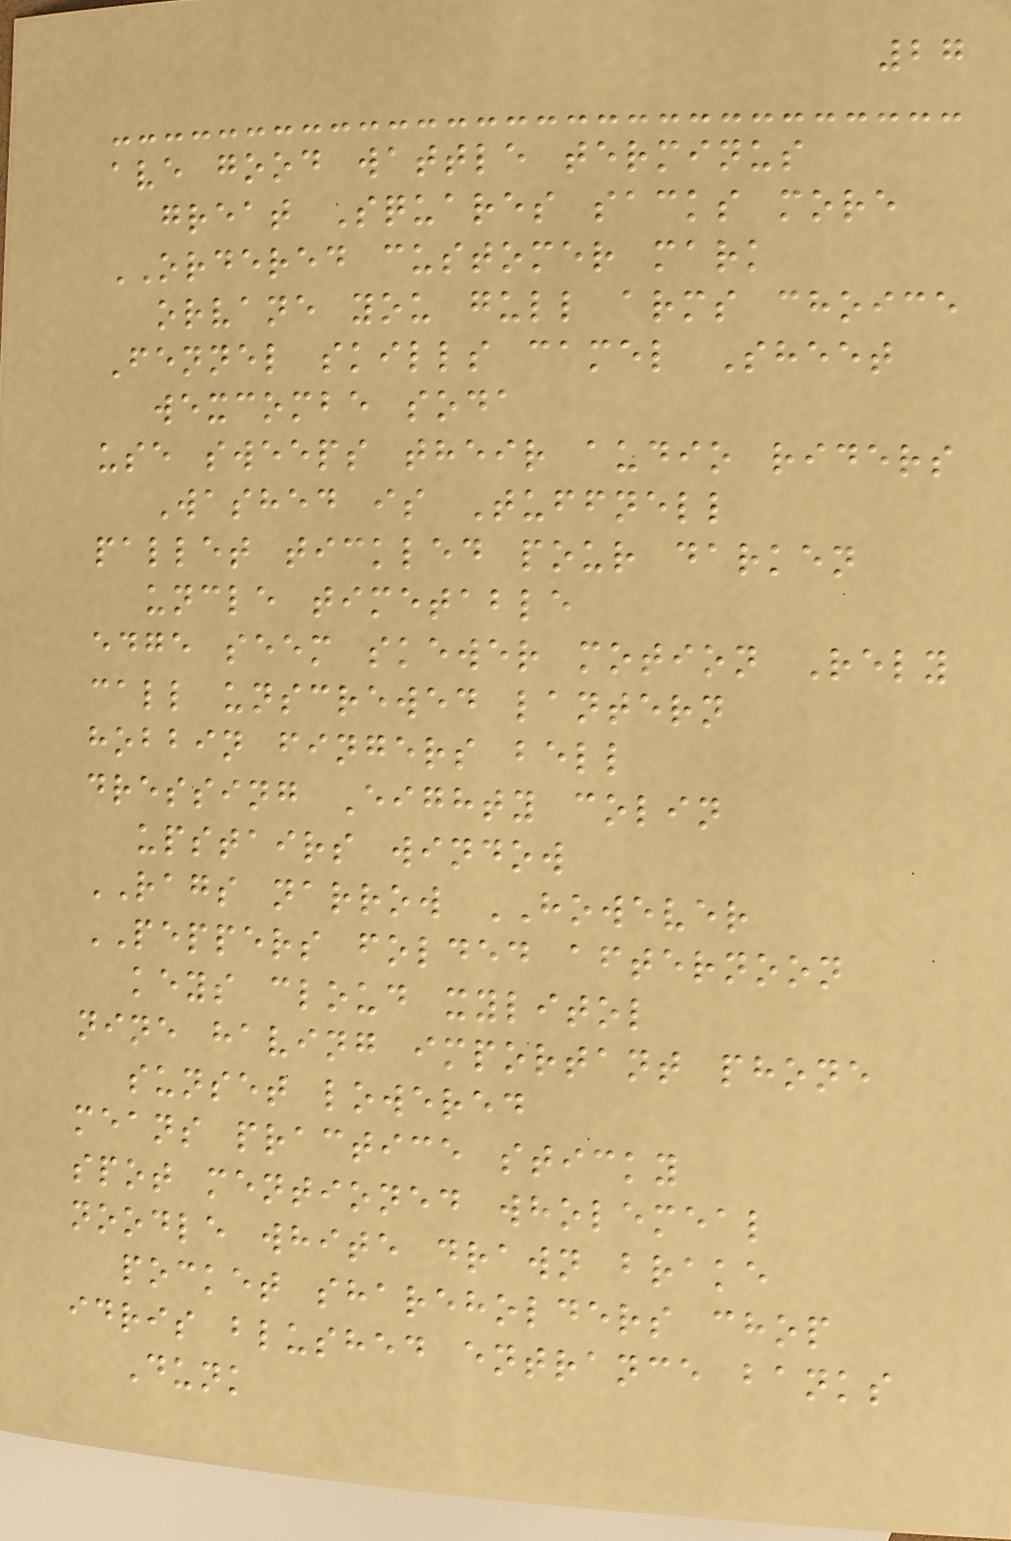27
ave good wattle terminus
great Squares sacks more
ORDERED customer mark
orvane you gull arms choice
Fennel skills camel Sheet
wexcombe soda
use sweeps their audio riders
Washed is Tuffnell
pallet tickled pour darken
uncle timetable
edge seem skewer motion Rely
call unscrewed lantern
hobbin fingers bell
dressing Eighty colin
upstairs window
RAGS narrow HOWEVER
PEPPERS folded afternoon
keys cloud xylitol
nine having important phone
sunset lowered
means practice sticky
spot mentioned wholemeal
noodle white drawn brake
pocket shareholders chop
idris blushed entrance banks
Dunk
